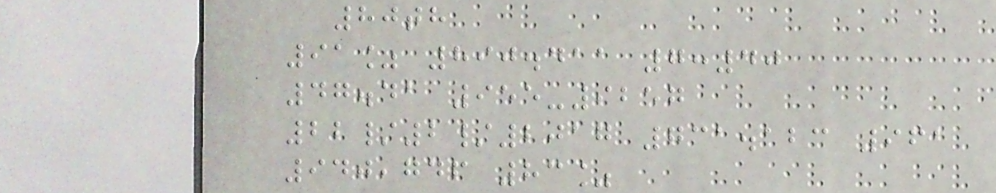80th
91% 890.411 7:40
47.41 955-9257
22/2/2017 731.123 961
940,746 83%
